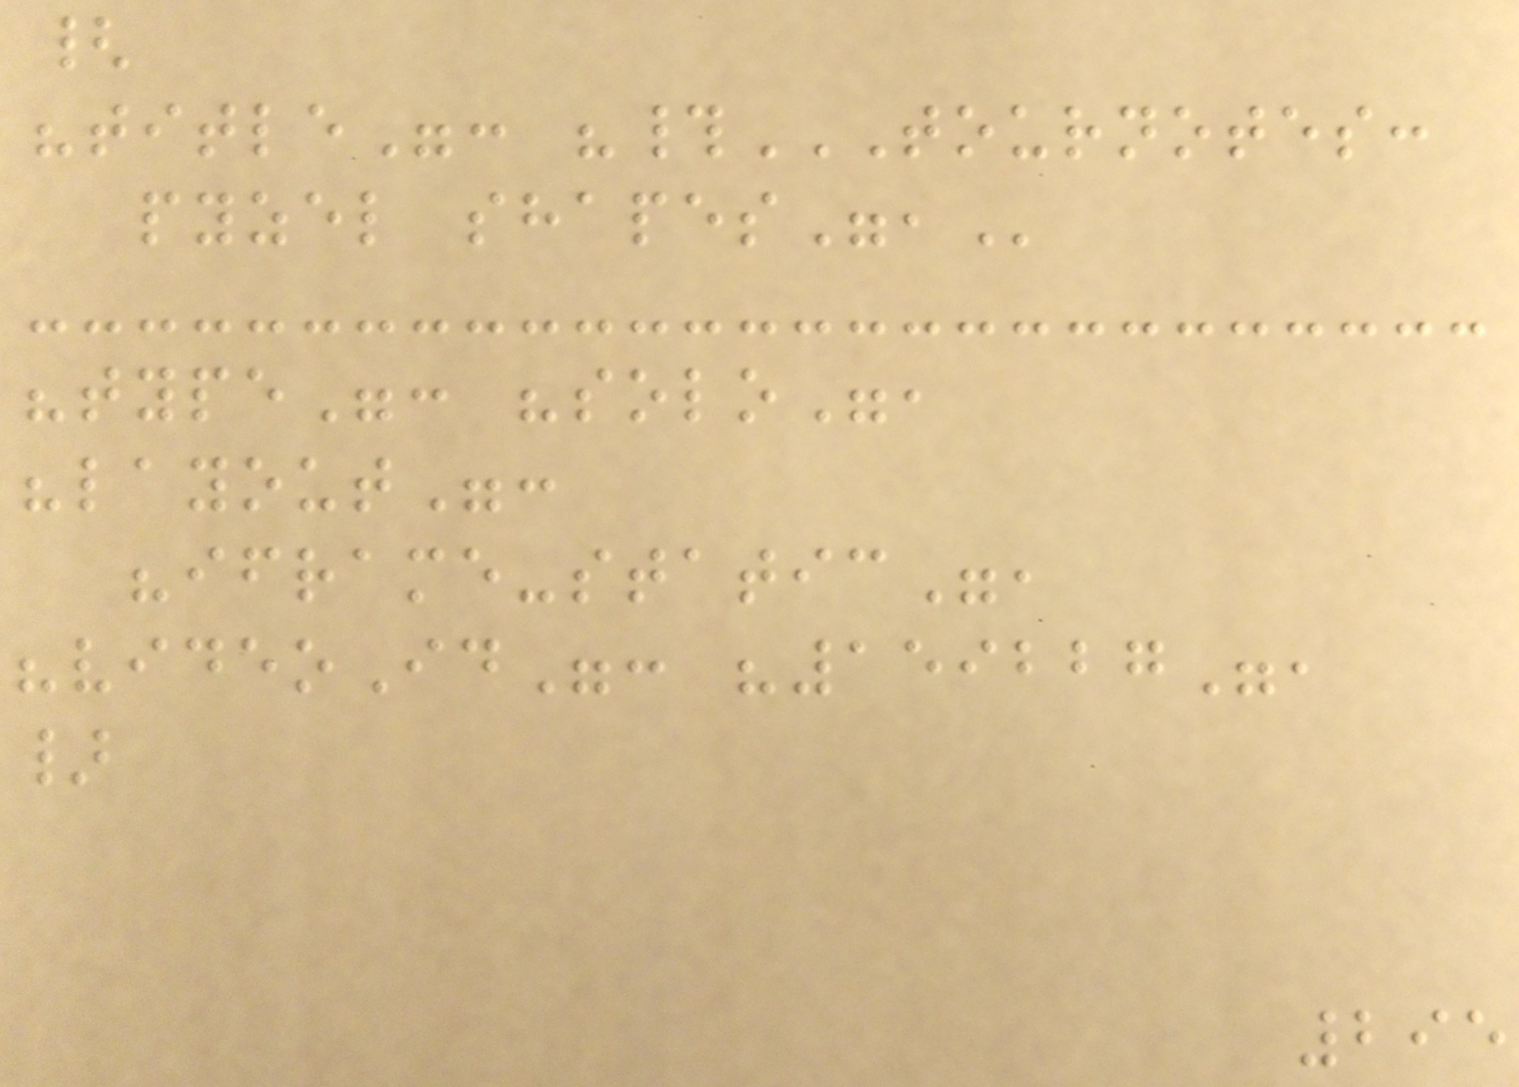{
"title": "#TOURNOTES:
PYZEL SHAPES",
"type": "solo",
"layout":
"iframe-static",
"videoId": "159227",
}
295
